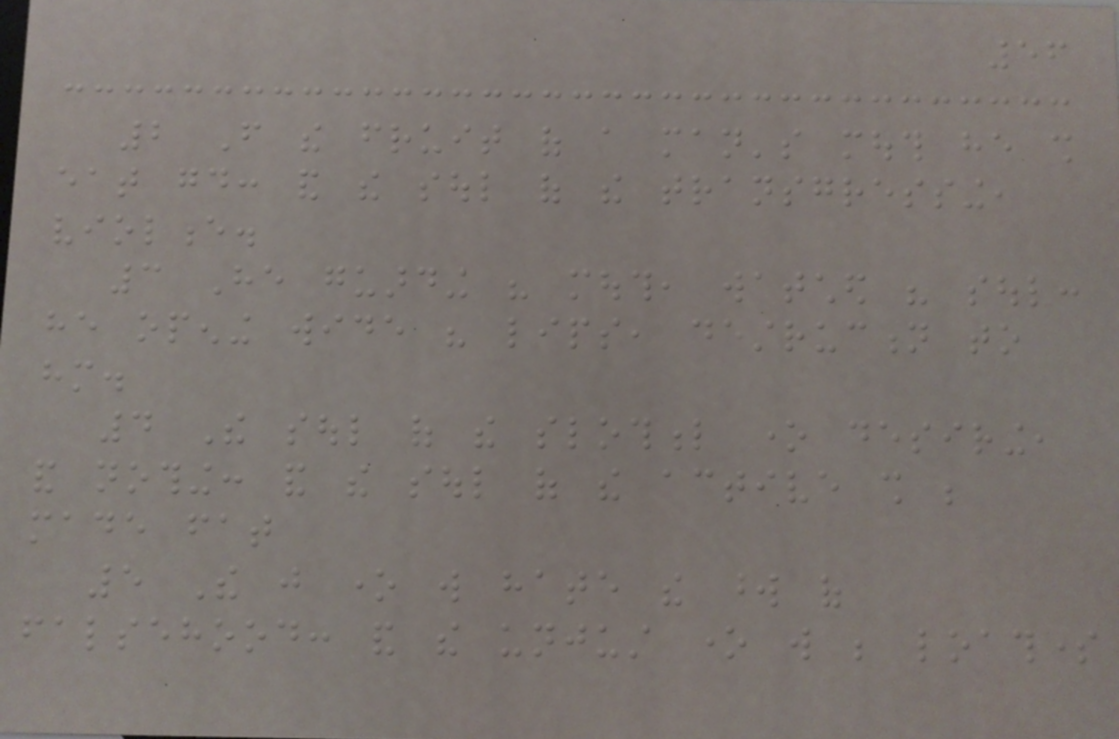56
2 From the fruit of a man's mouth he shall
eat good: and the soul of the transgressing,
violence.
3 He guarding his mouth, watched his soul:
he opening wide his lips, destruction to
him.
4 The soul of the slothful one desiring,
and nothing: and the soul of the active shall be
made fat
5 The just one will hate the word of
falsehood: and the unjust one will be loathsome
